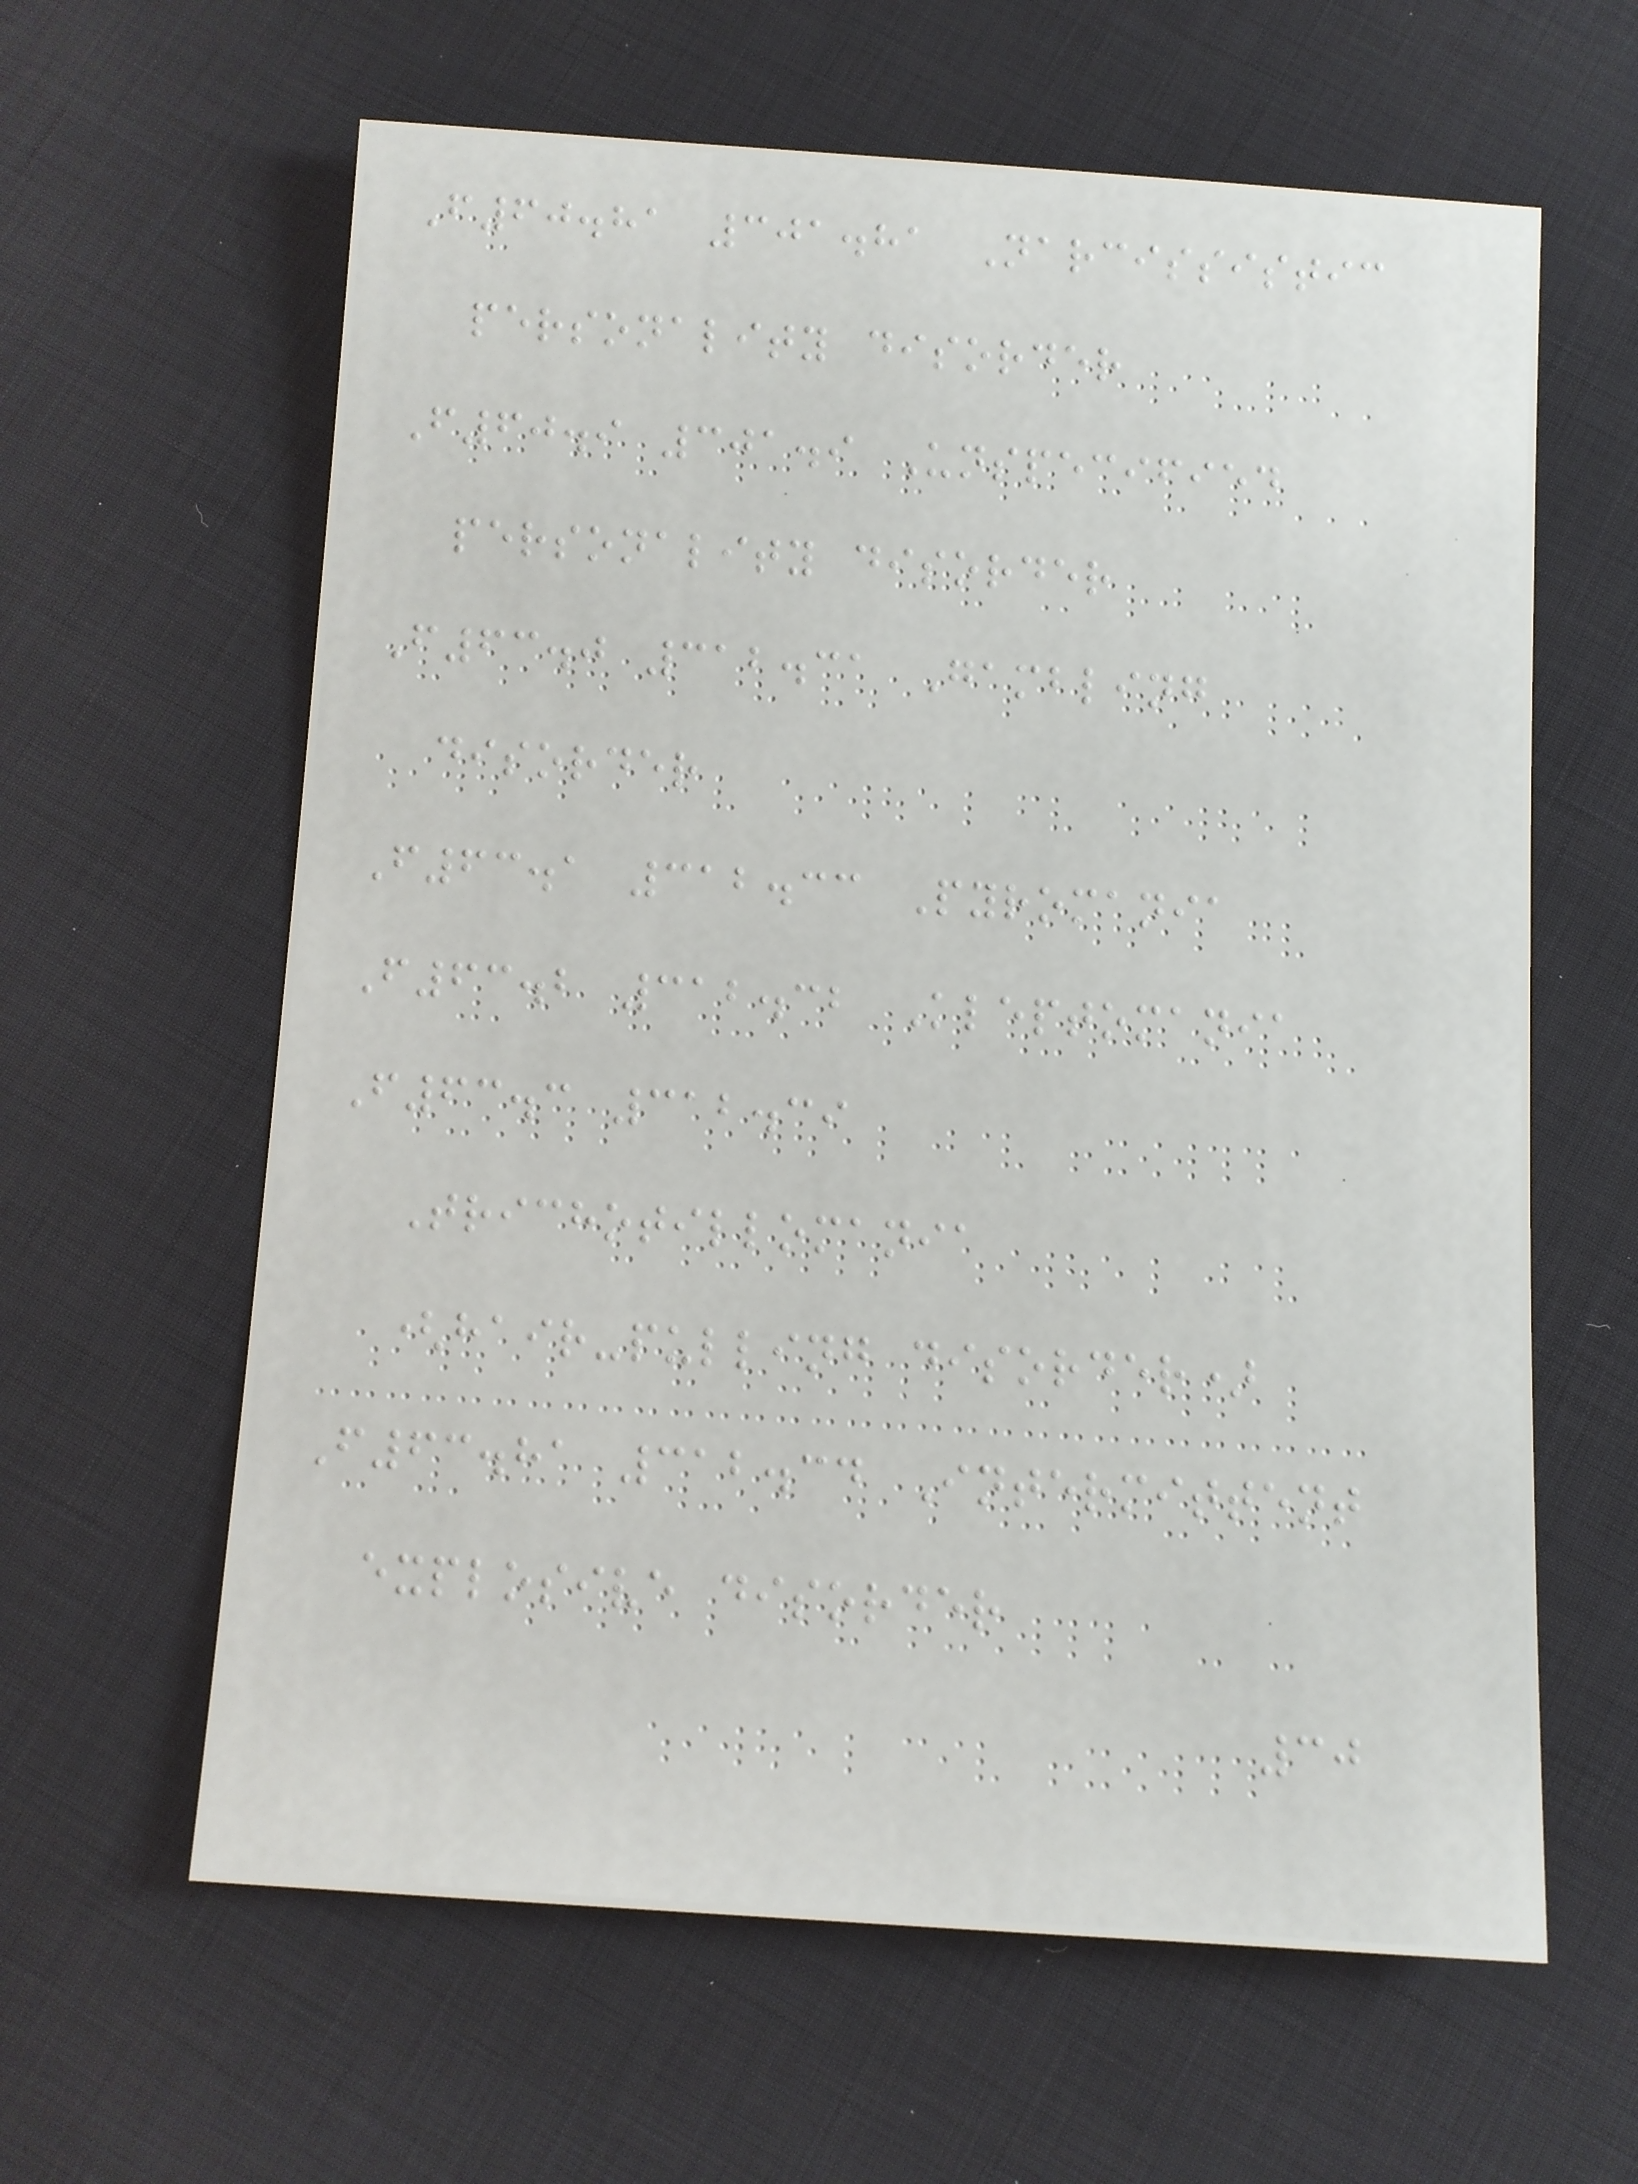F60.81 301.81 Narcissistic
personality disorder
F60.9 301.9 Unspecified
personality disorder
F63.0 312.31 Gambling
disorder
F63.1 312.33 Pyromania
F63.2 312.32 Kleptomania
F63.3 312.39
Trichotillomania
(hair-pulling disorder)
F63.81 312.34 Intermittent
explosive disorder
30
